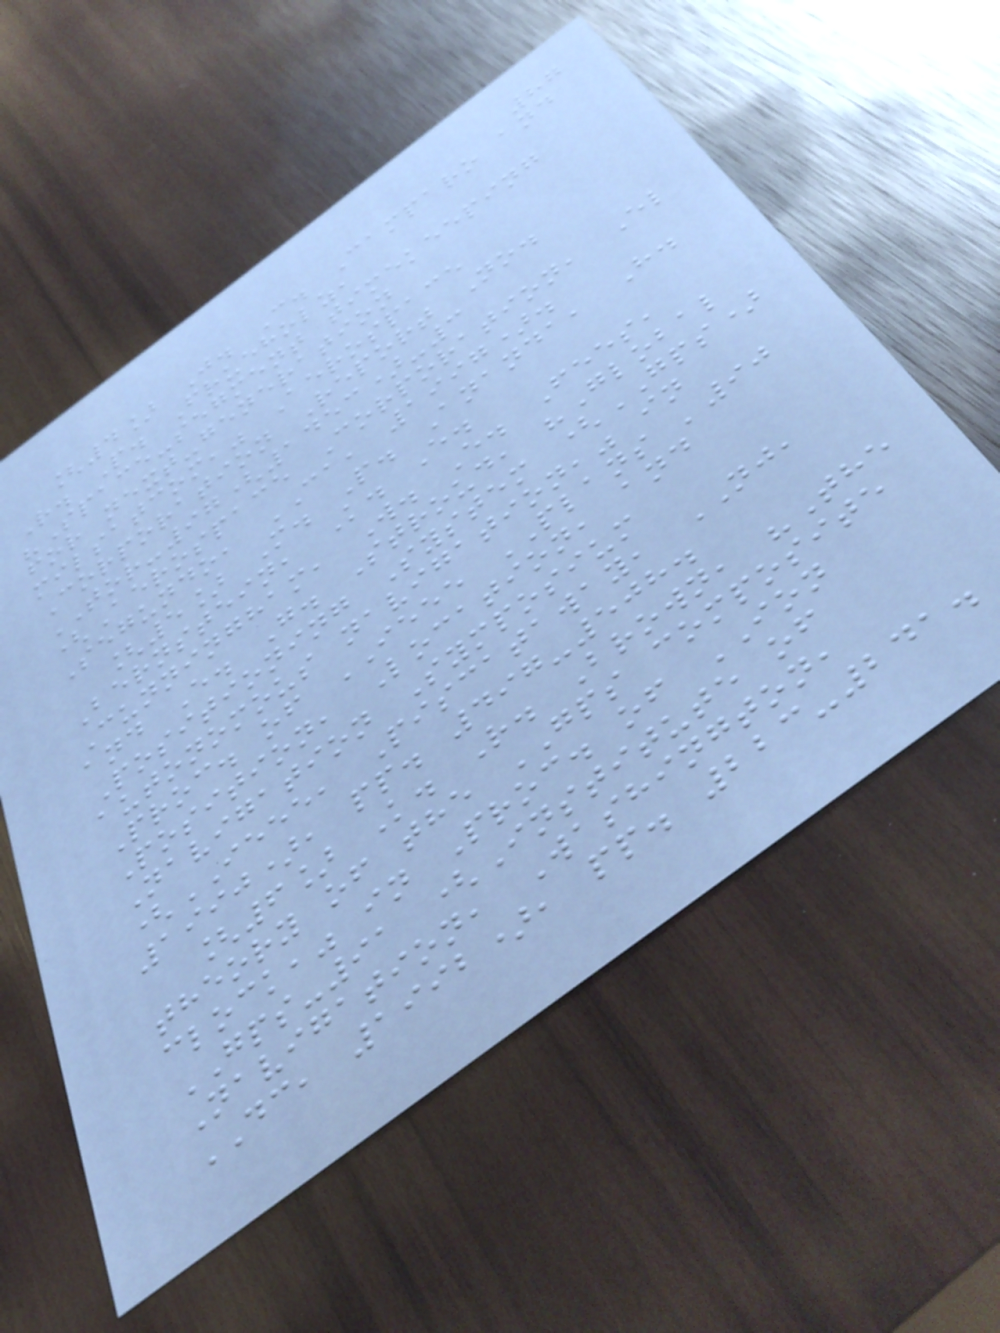87
[4] J. C. Camparo and
R. P. Frueholz,
"Space-segment timekeeping
for next-generation
milsatcom," Aerospace
Corporation Report No.
TOR-97(1453)-3
(Aerospace Corporation, El
Segundo, CA, 1997).
[5] M. P. Ananda, H.
Bernstein, K. E.
Cunningham, W. E. Fees,
and E. G. Stroud, "Global
Positioning System (GPS)
autonomous navigation," in
Proc. of IEEE PLANS '90
Position, Location, and
Navigation Symposium
(IEEE, Piscataway, NJ,
1990), pp. 497-508.
[6] K. R. Brown, "The
theory of the GPS composite
clock," in Proc. of ION
GPS-91 (Institute of
Navigation, Washington,
DC, 1992), pp. 223-241.
